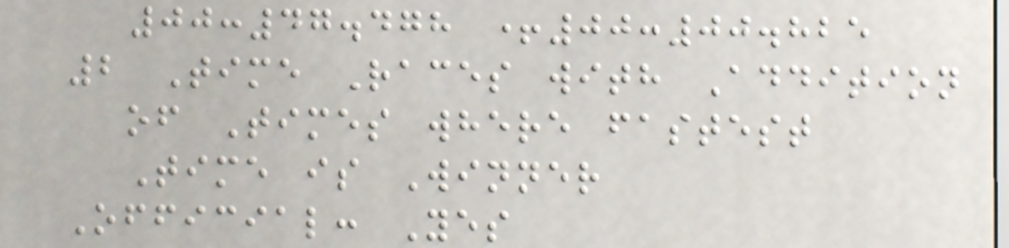00:47.478 +00:00.825
2 Time Races with Addition
of Times where fastest
Time is Winner
Official: Yes
